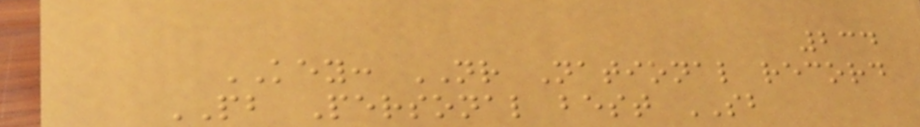234
KEY: NR National record
PB Personal best SB
